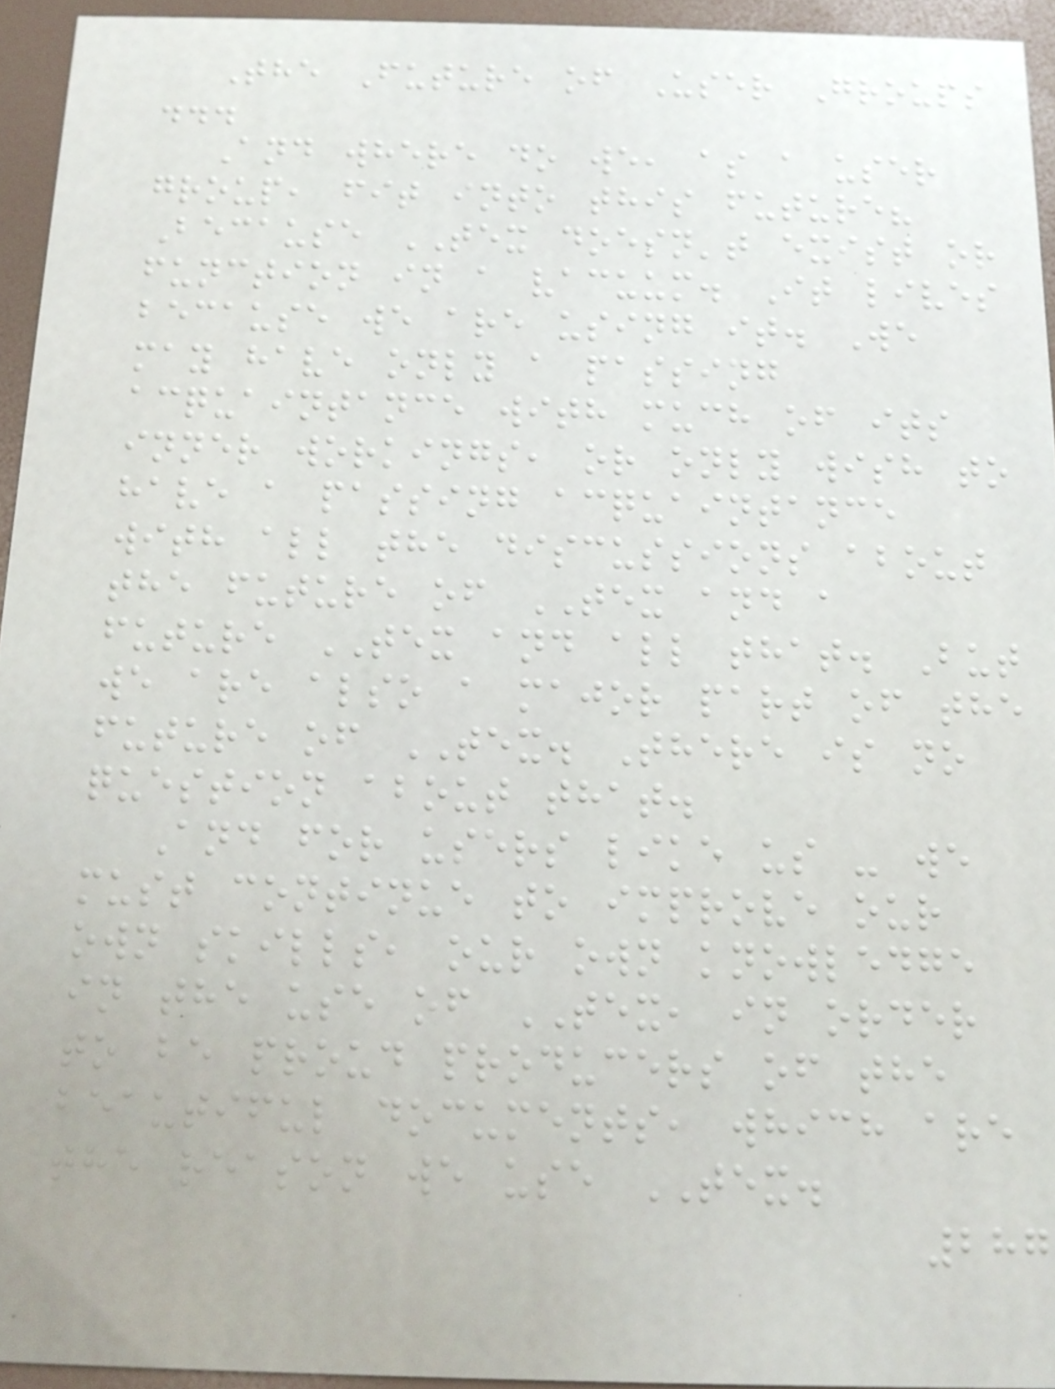The Future of User Groups
...
And where do we, as a user
group, fit into this future?
Because TEX doesn't exist or
function in a vacuum. It lives
because we are using it. We
may have only a passing
acquaintance with much of its
inner workings, or only wish to
have a passing acquaintance
with all the discussions about
the future of TEX and a
future TEX and all that. But
we are also a major part of the
future of TEX. There is no
question about that.
And for users like us - we
must continue to improve our
own skills, our own knowledge
in the use of TEX, in order
to be proud producers of the
beautiful documents, which are
the reason we use TEX.
287
